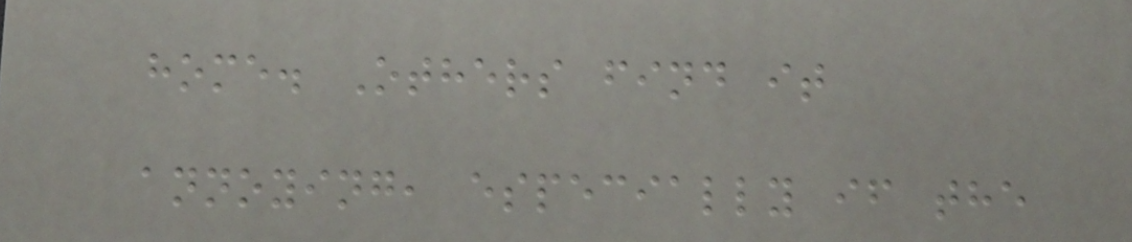home. Others find it
annoying, especially if the
